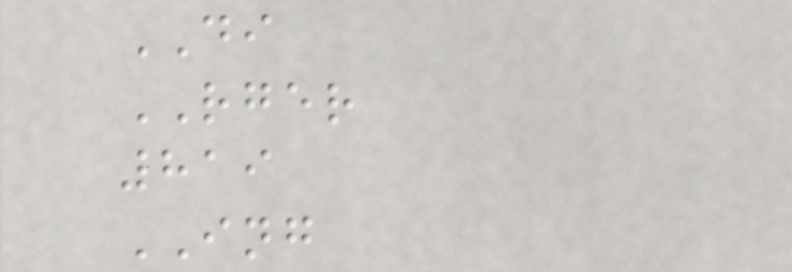DI
RGER
819
ING
